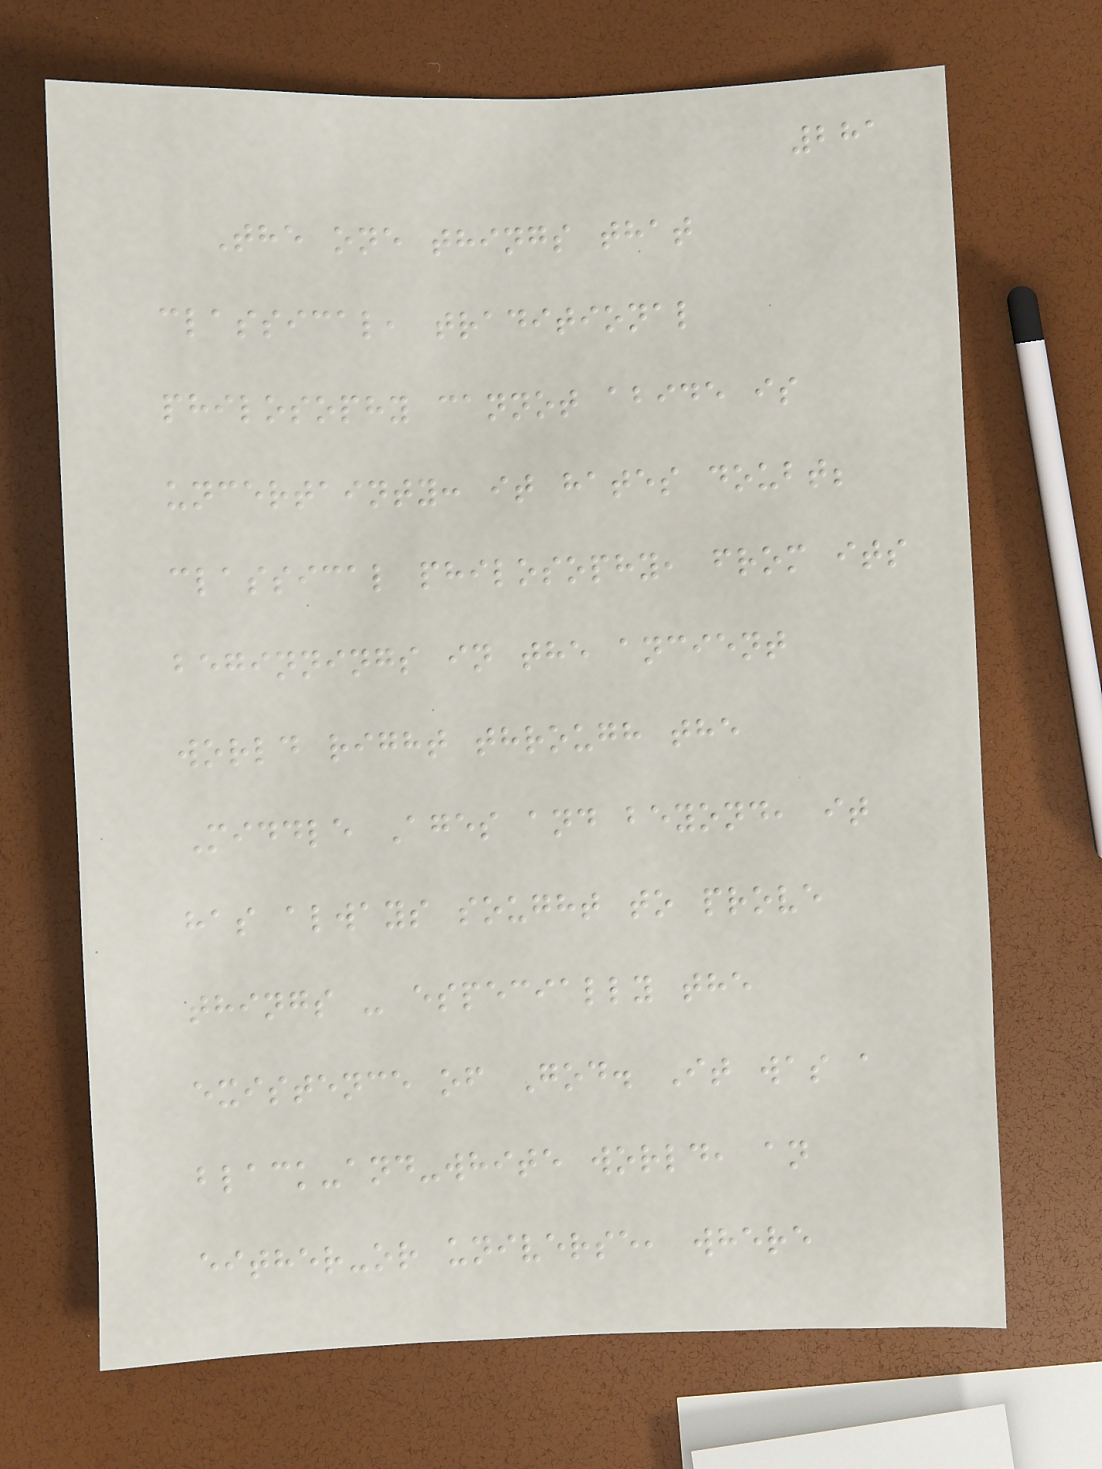281
The one things that
classical, traditional
philosophy cannot abide is
uncertainty: it hates doubt;
classical philosophy, from its
beginnings in the ancient
world right through the
Middle Ages and beyond, it
has always sought to prove
things - especially the
existence of God. It was a
black-and-white world, an
either-or universe, where
